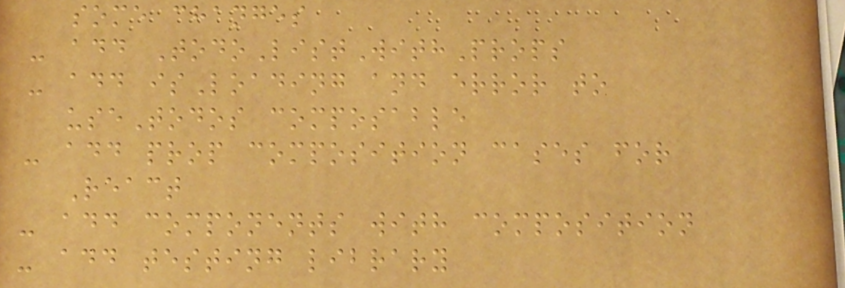some changes
- add TodoListWithProps
- add isLoading and error to
useTodos composable
- add prop composition cases for
React
- add components with composition
- add testing library
